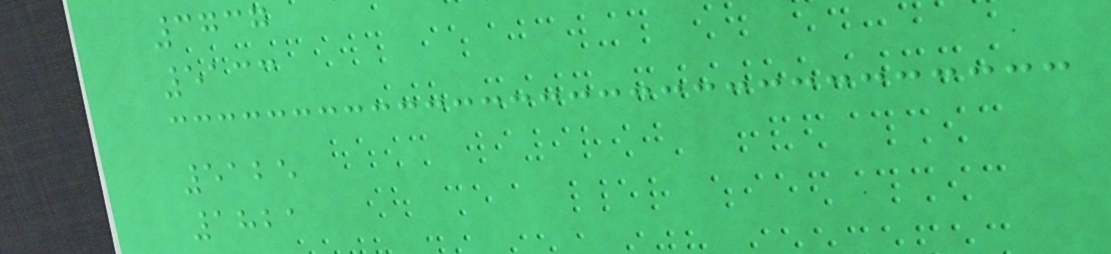3737
5133
5125
1821
